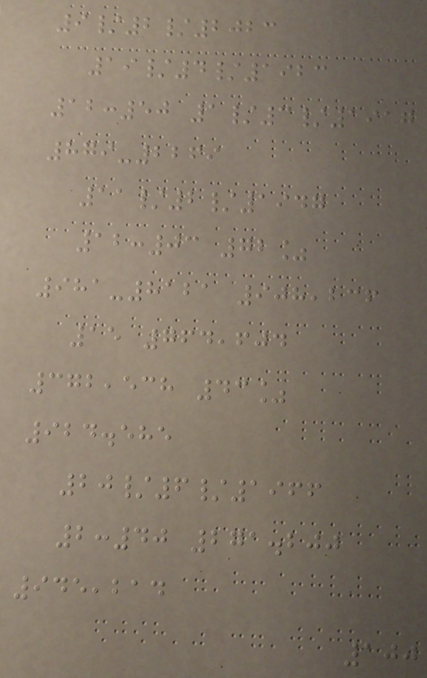9/2/2023
19/4/1923
12:50 1/3/1917
879-2269
11/2/1947
12:03 72%
981-8121 908,236
15 764,604
372,538 43%
924.585
20/6/1966
2:40 271.200
945,214
100
